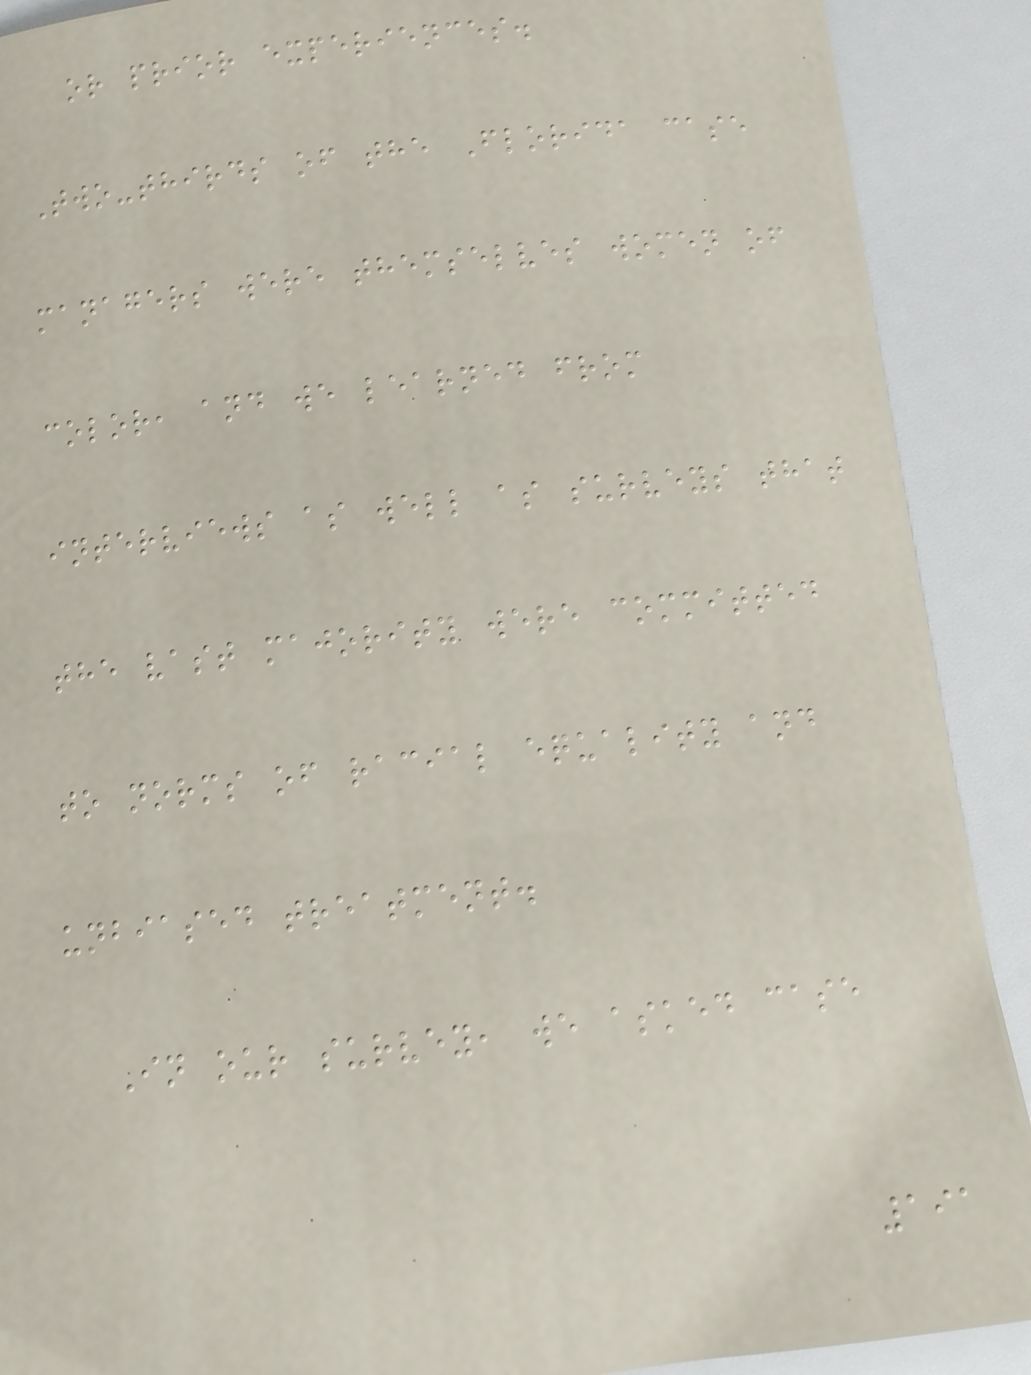or prior experiences.
Two-thirds of the Florida case
managers were themselves women of
color, and we learned from
interviews as well as surveys that
the vast majority were committed
to norms of racial equality and
unbiased treatment.
In our survey, we asked case
191
